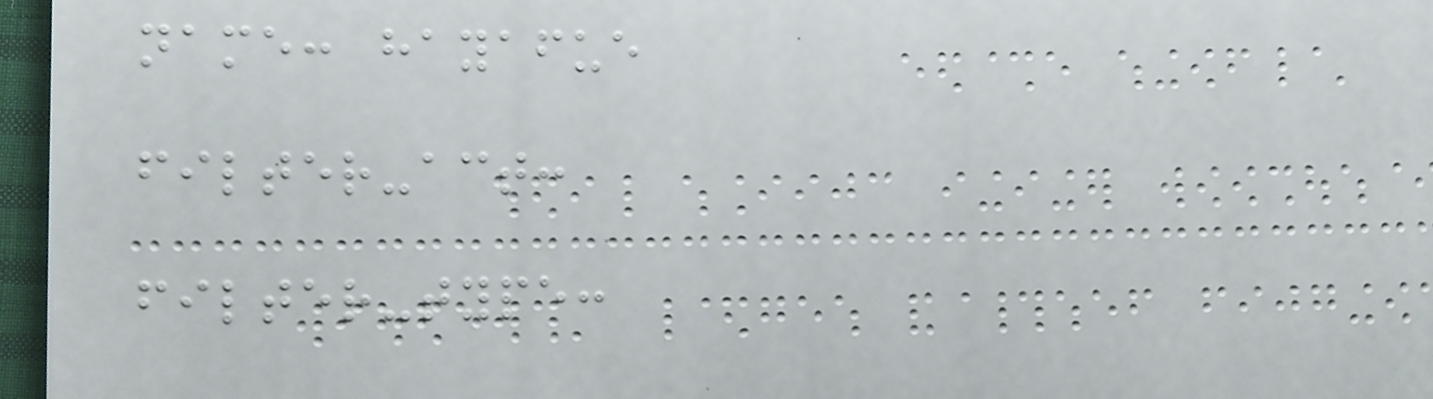name: hayafue
filter-act:
filter-type:
